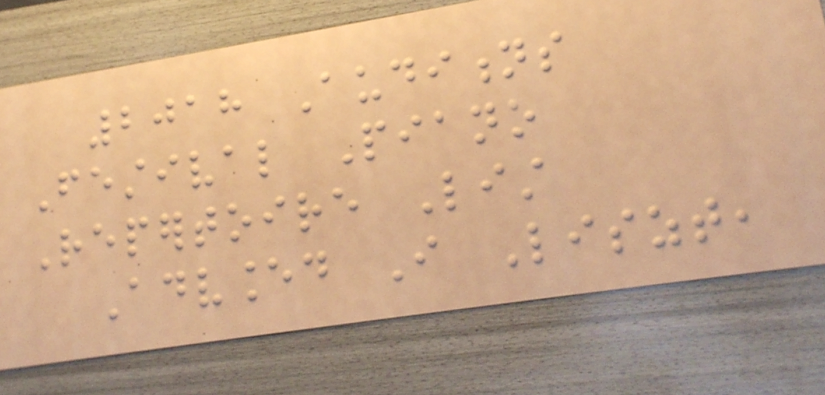2018 Auditions
Festival Piano
Repertoire List
Advanced I Liszt,
